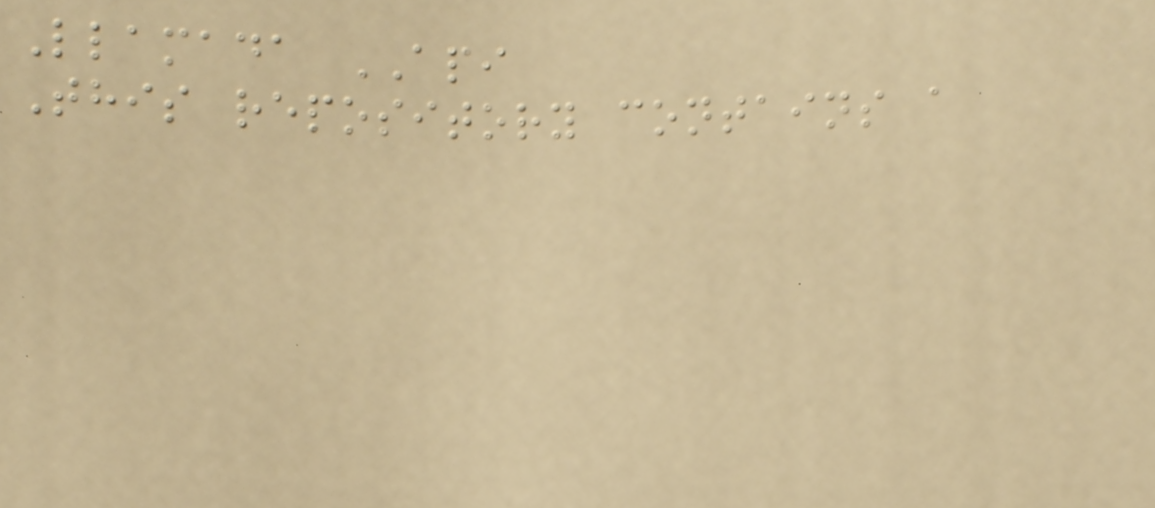Llamada API
This repository contains a
